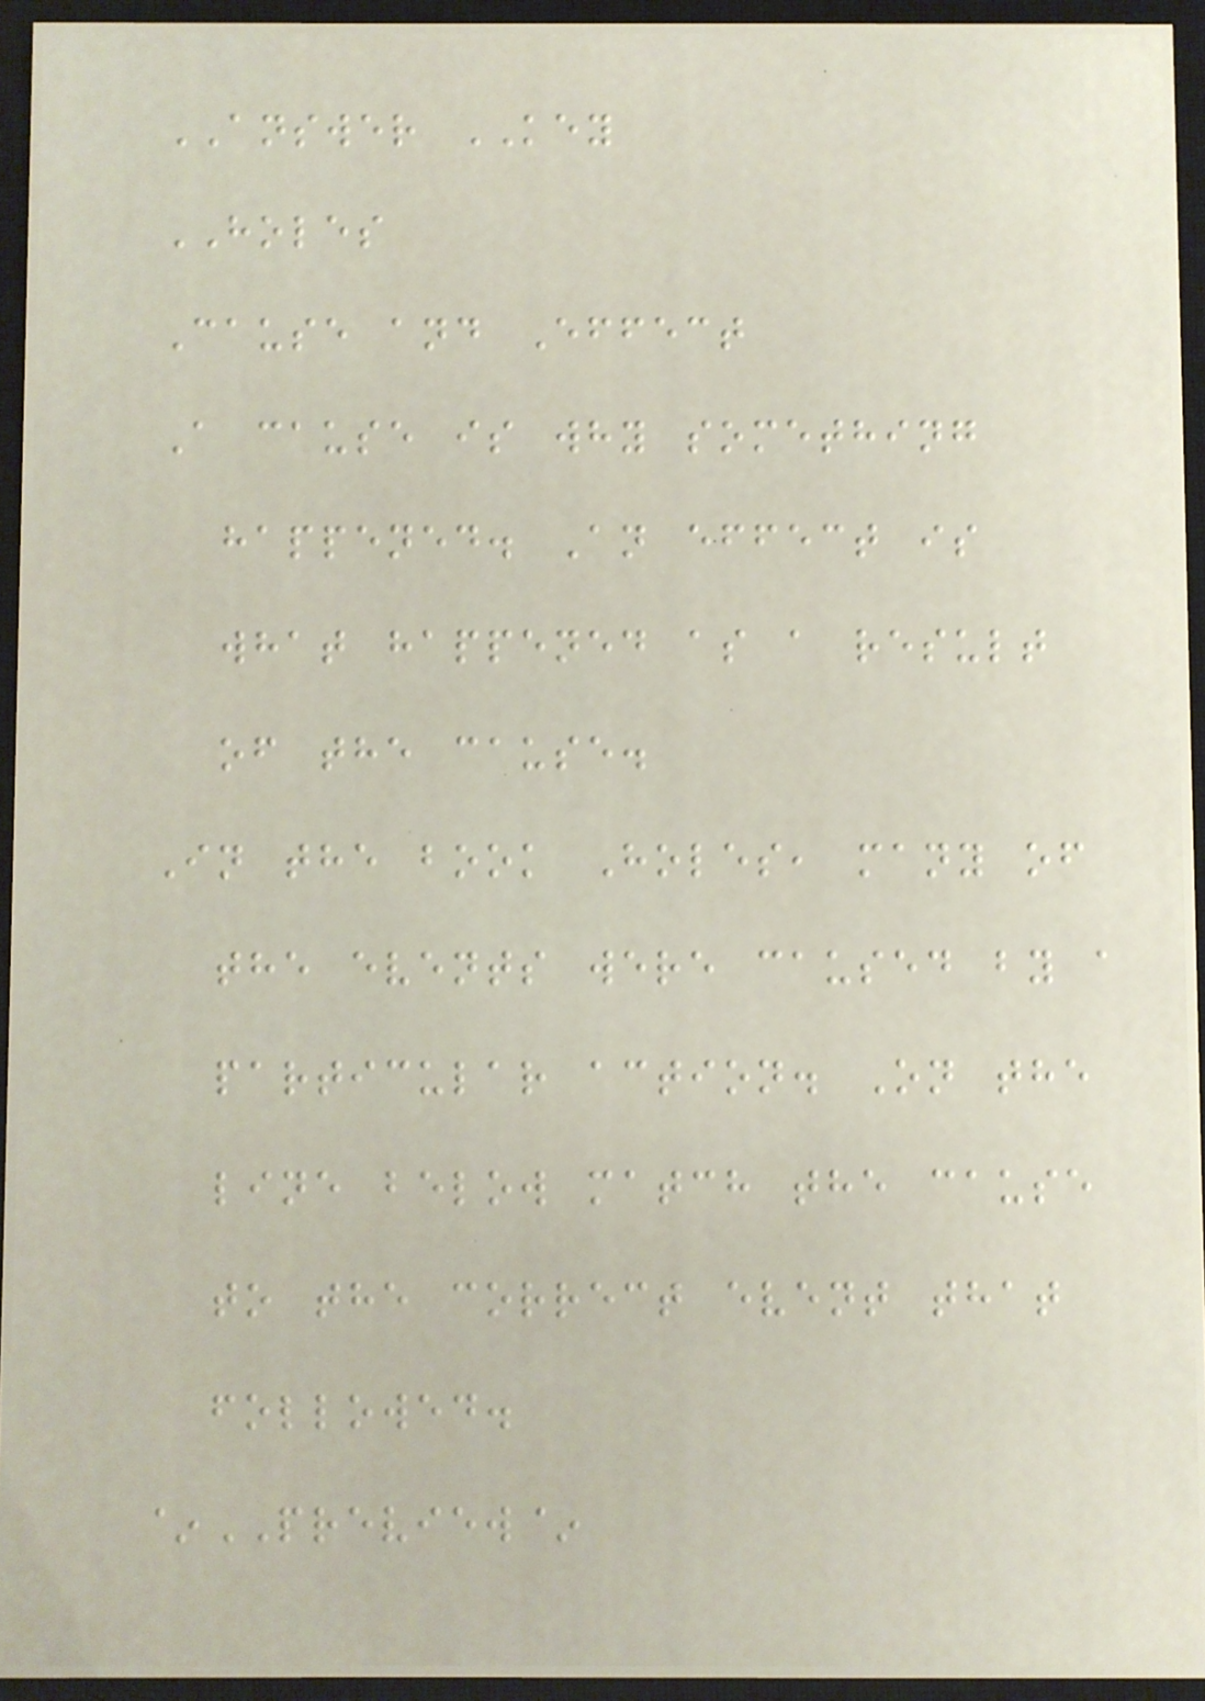ANSWER KEY
HOLES
Cause and Effect
A cause is why something
happened. An effect is
what happened as a result
of the cause.
In the book Holes, many of
the events were caused by a
particular action. On the
line below match the cause
to the correct event that
followed.
~PREVIEW~
